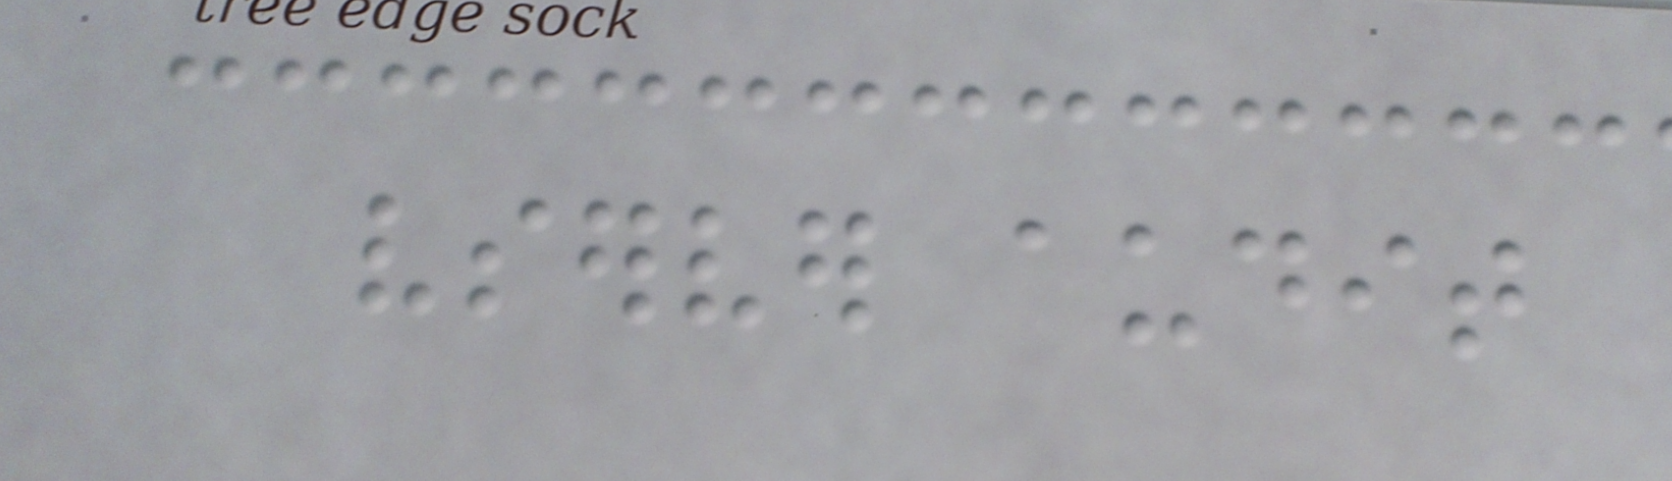vserver audit
